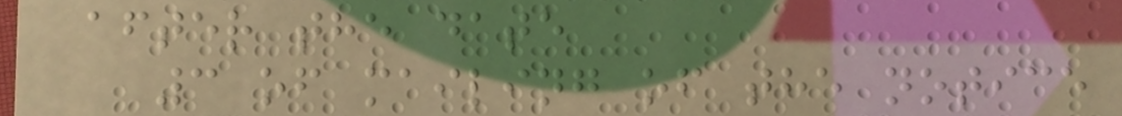after the date
3 of mailing of the notice
